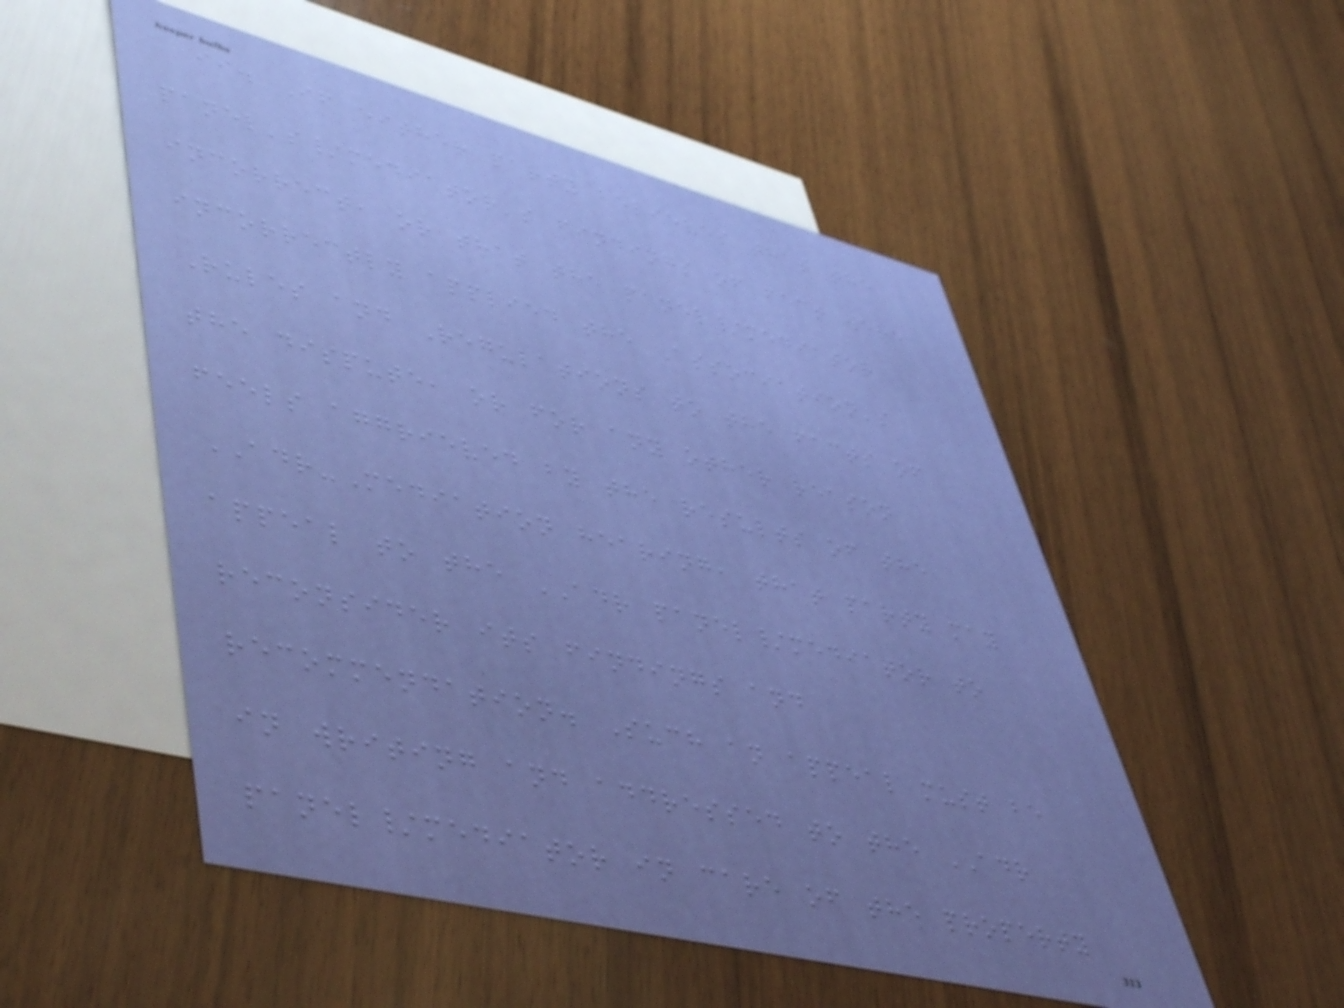ii. If either party believes that the
panel's/mediator's findings of fact were
incorrect, or that the panel/mediator
incorrectly applied the Association's
Rules and Regulations to the facts of
the dispute, or for any other reason
feels aggrieved by the results of the
ADR-Mediation hearing, that party may
appeal to the ADR panel/mediator to
reconsider its findings and
recommendation. Such an appeal must be
in writing and addressed to the ADR
panel/mediator in care of the property
